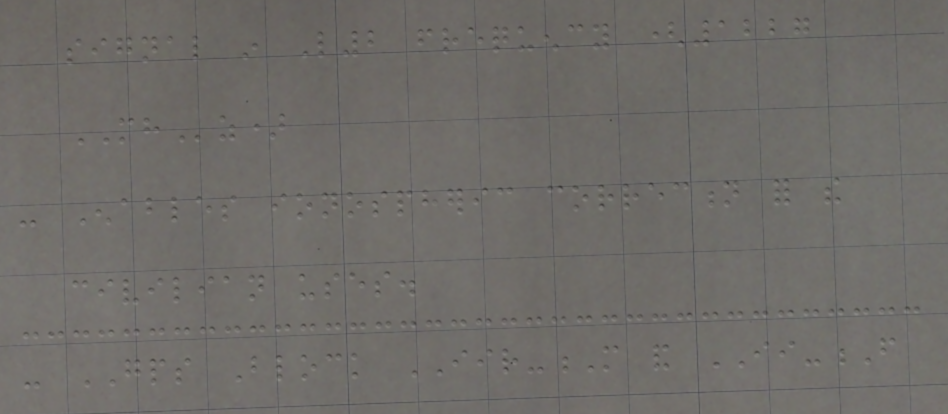signal in L2 frequency (1227
MHz)
- Enables ionospheric correction for the
civilian uses.
- GPS Block IIR-M and II-F
